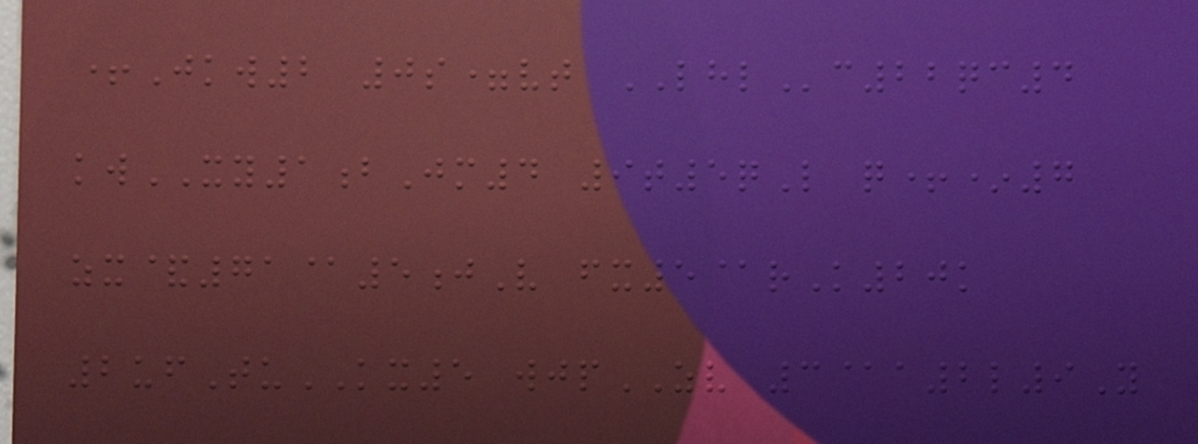+Jkw2 0s=vt LHLc22qc4
kwXY1bJm4 9t5qL q+*7
zx&71@5jV fx5@rK20k
2ufTuKX5 wjpZV 3@a2l9Y
